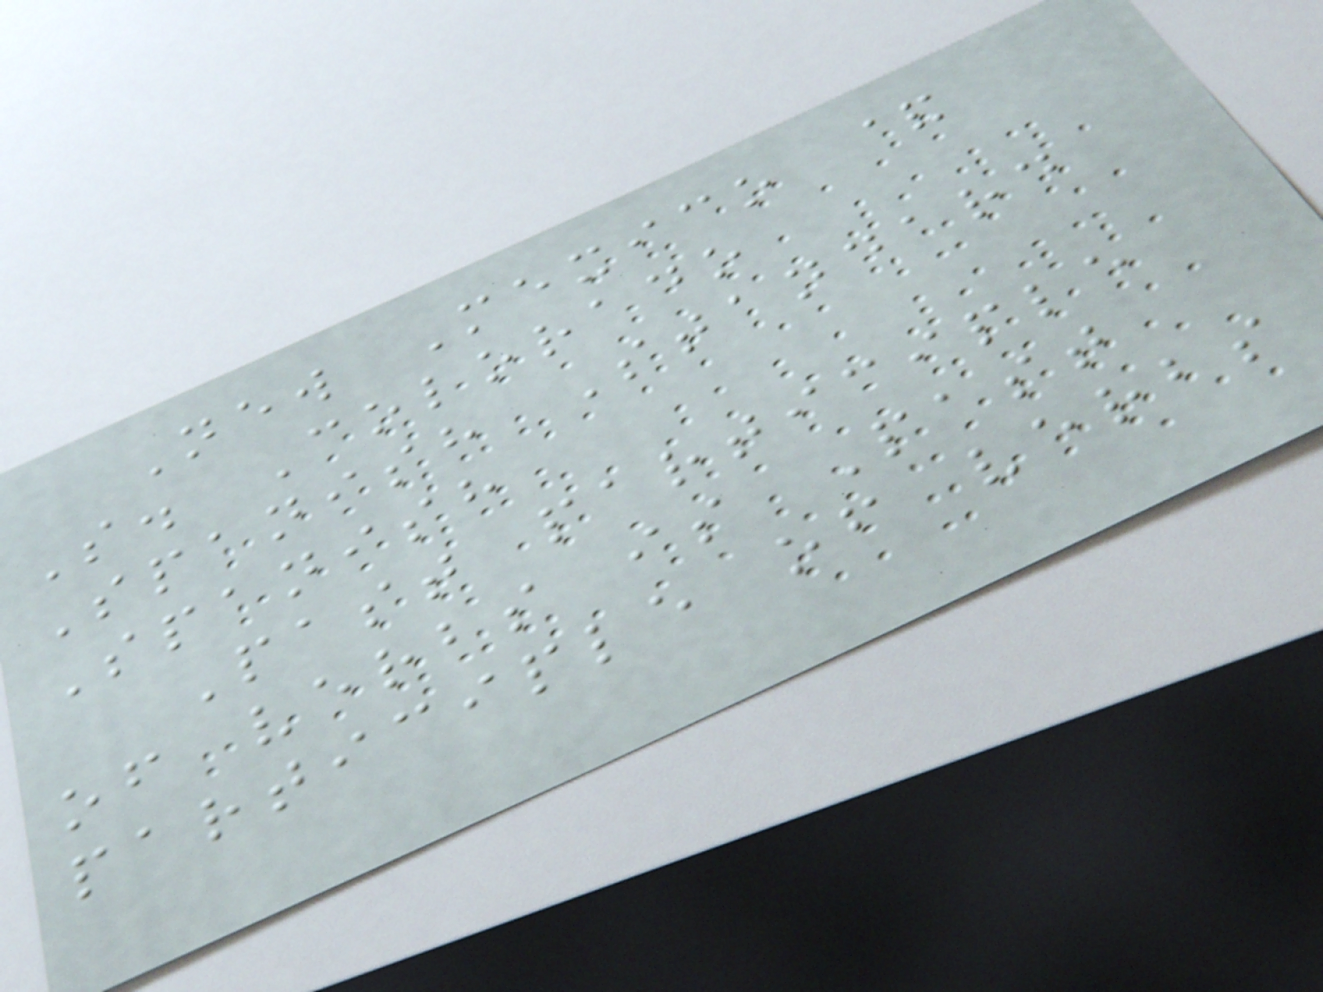New Mexico &
S. Colorado
Spanish Standard
Spanish
Past participle
of verbs is Past
participle of verbs
